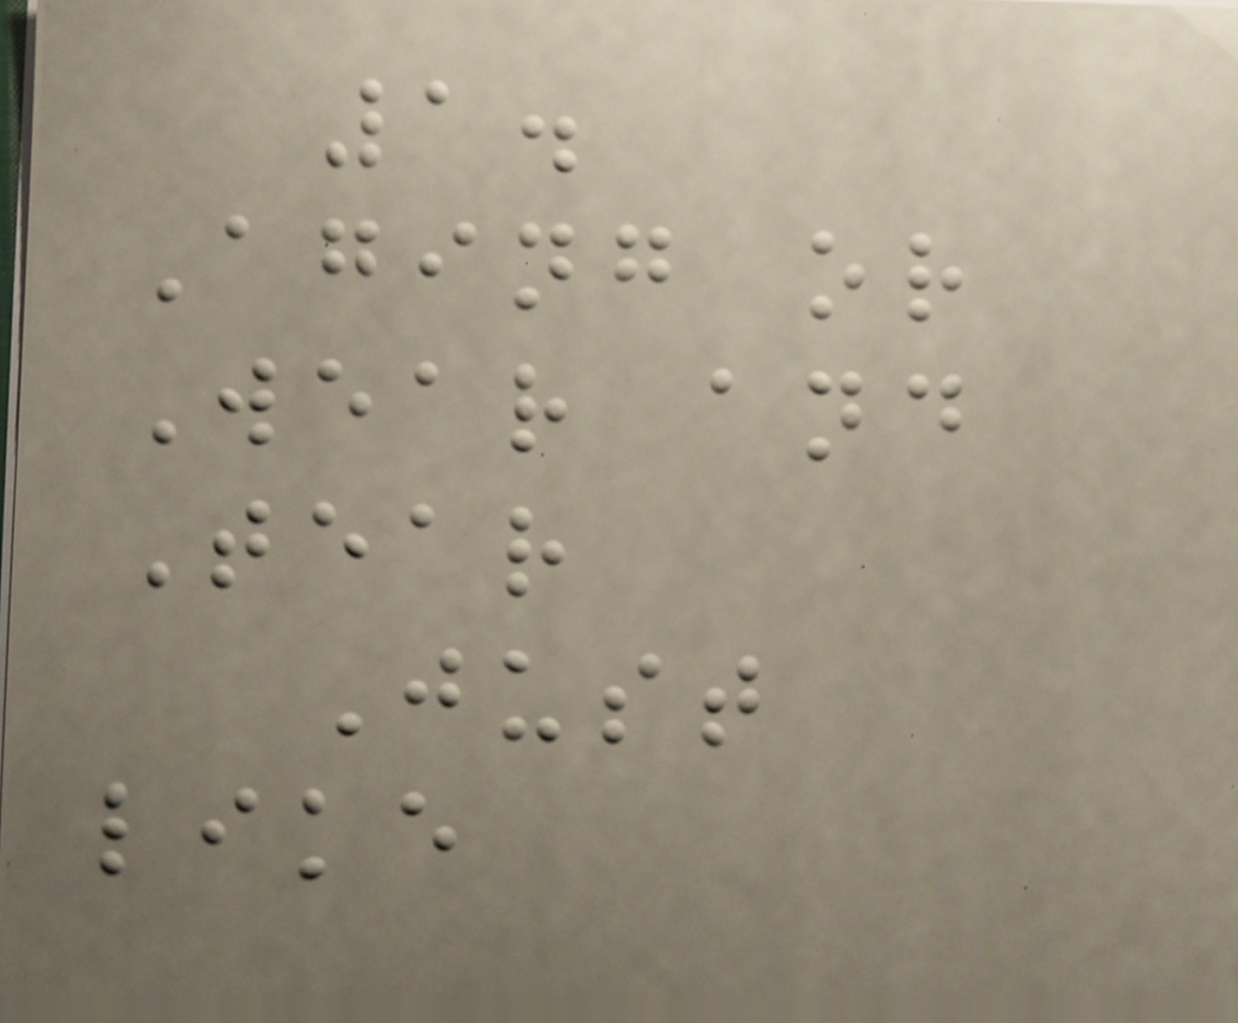1.
Aging or
Wear and
Tear
Just
like
